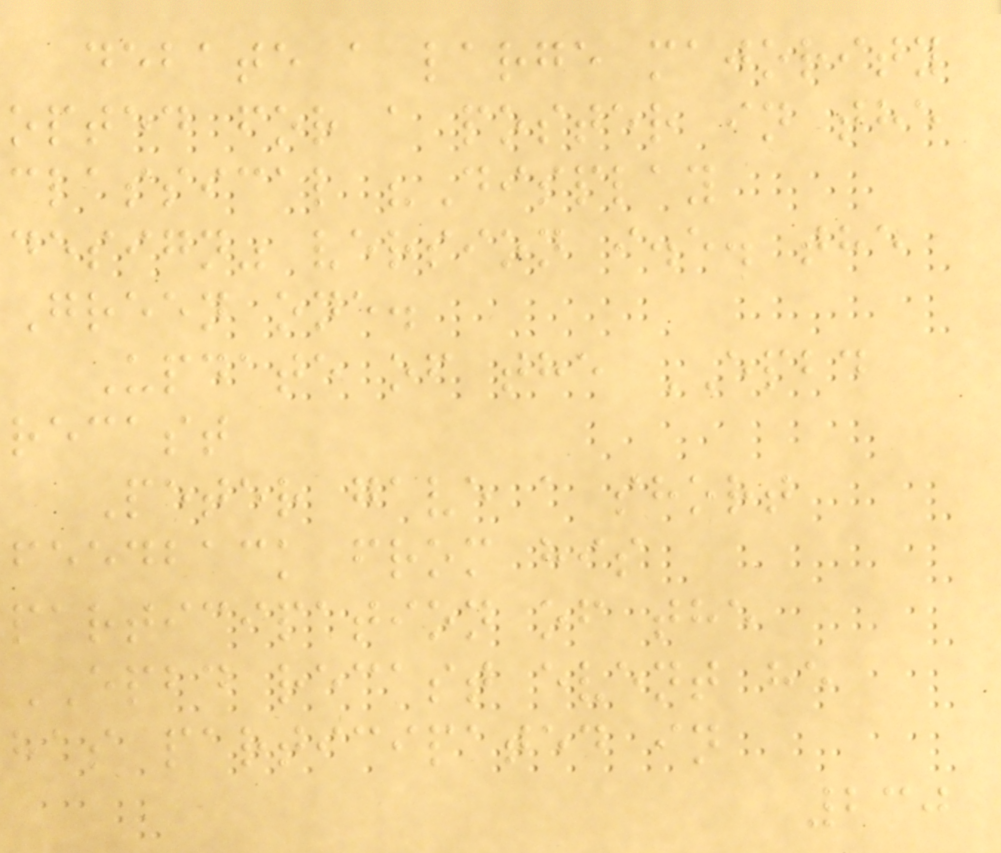debate a large majority
opted for a poster in the
classical "Display
design" version i.e. the
Green one.
Update of the EPBD
recast
Peter gave a short
feedback from his
participation of the
EPBD recast event he
has participated in
230
